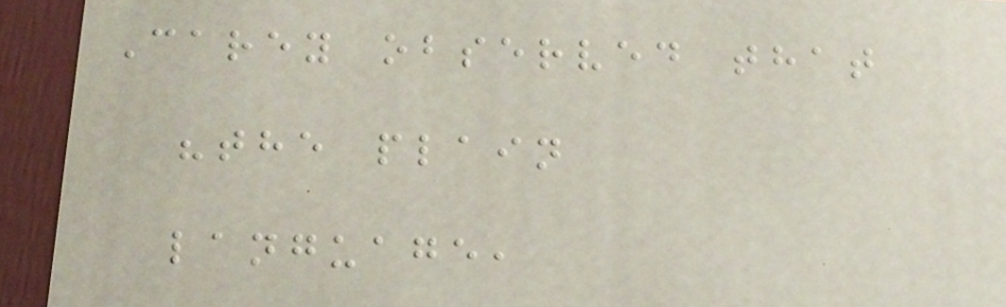Carey observed that
"the plain
language,
